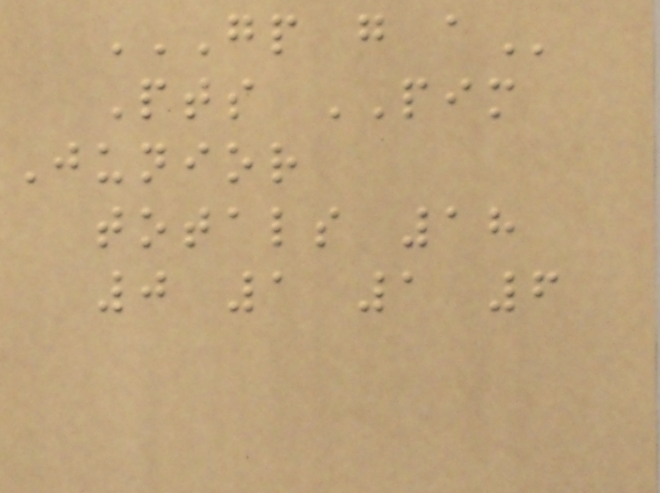GP G A
Pts PIM
Junior
totals 18
0 1 1 6
